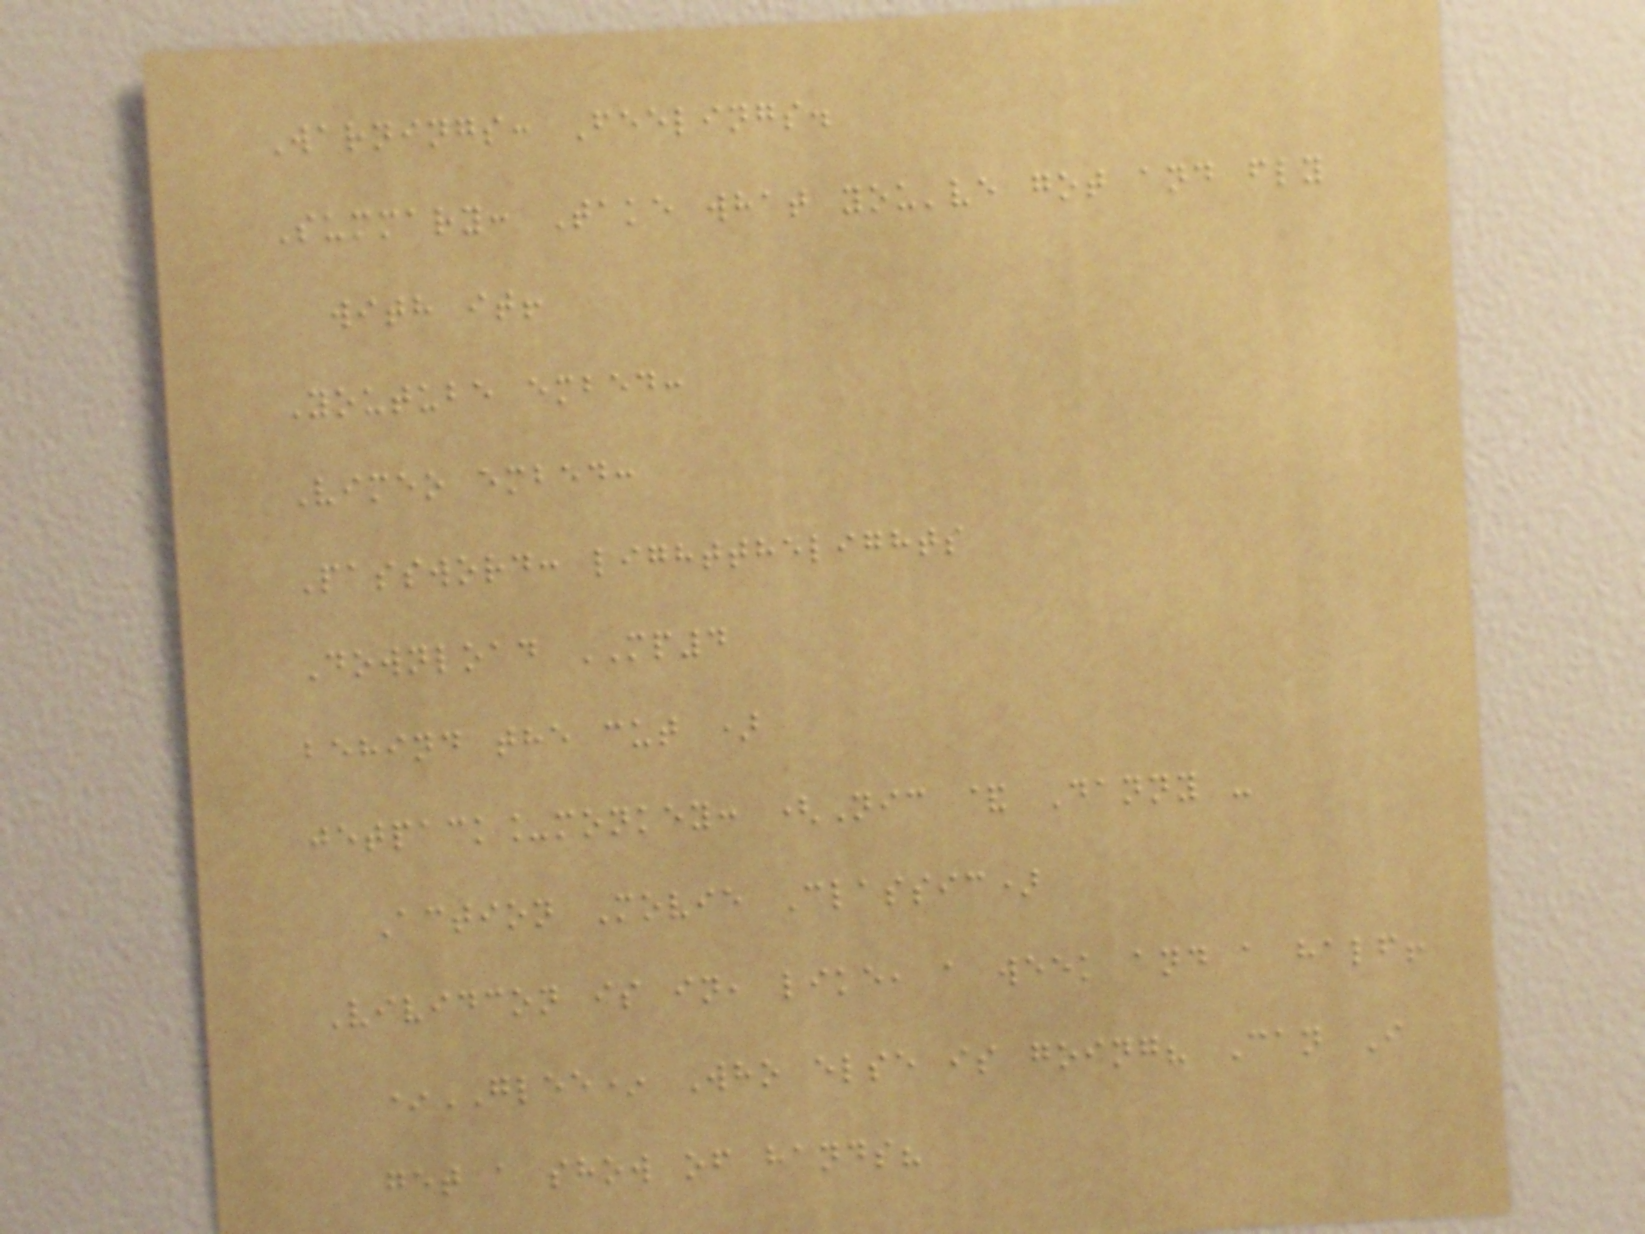Warnings: Feelings.
Summary: Take what you've got and fly
with it!
Youtube embed:
Vimeo embed:
Password: lightthelights
Download MP4
behind the cut )
jetpack_monkey: (Nic & Danny -
Action Movie Classic)
Vividcon is in, like, a week and a half!
*GLEE* Who else is going? Can I
get a show of hands?
